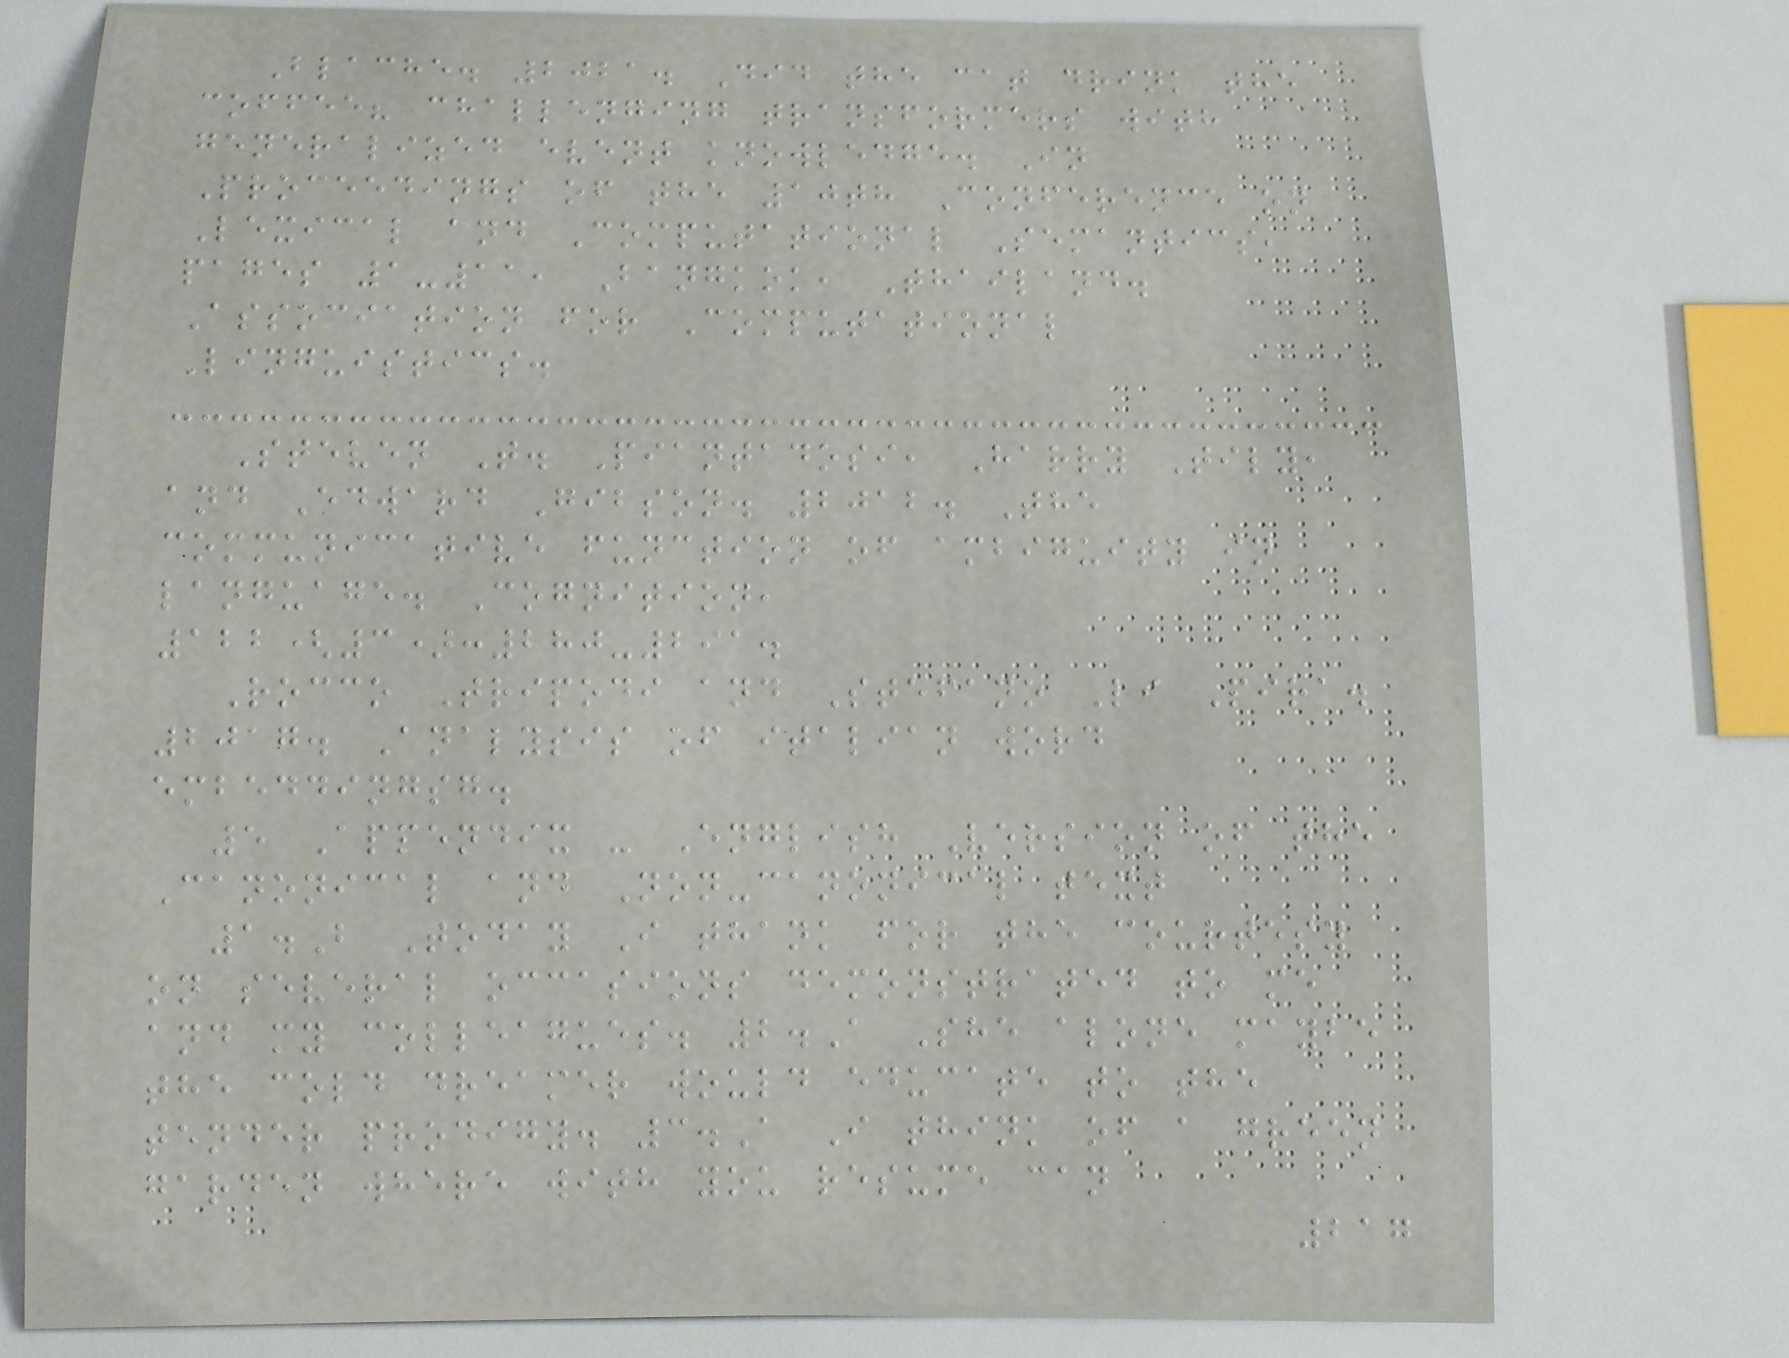Blache. 2021. Did the cat drink the
coffee? challenging transformers with
generalized event knowledge. In
Proceedings of the 10th Conference on
Lexical and Computational Semantics,
pages 1-11, Bangkok, Thailand.
Association for Computational
Linguistics.
Steven T. Piantadosi, Harry Tily,
and Edward Gibson. 2012. The
communicative function of ambiguity in
language. Cognition,
122(3):280-291.
Rocco Tripodi and Stefano Li Pira.
2017. Analysis of italian word
embeddingsg.
5 Appendix - English Version of the
Canonical and Non-canonical text
1.B Today I thank for the courtesy
on several occasions demonstrated to me
and my colleagues. 2.A She alone maybe
the cold dreamer would educate to the
tender prodigy. 3.A I think of a green
garden where with you resume can
217
